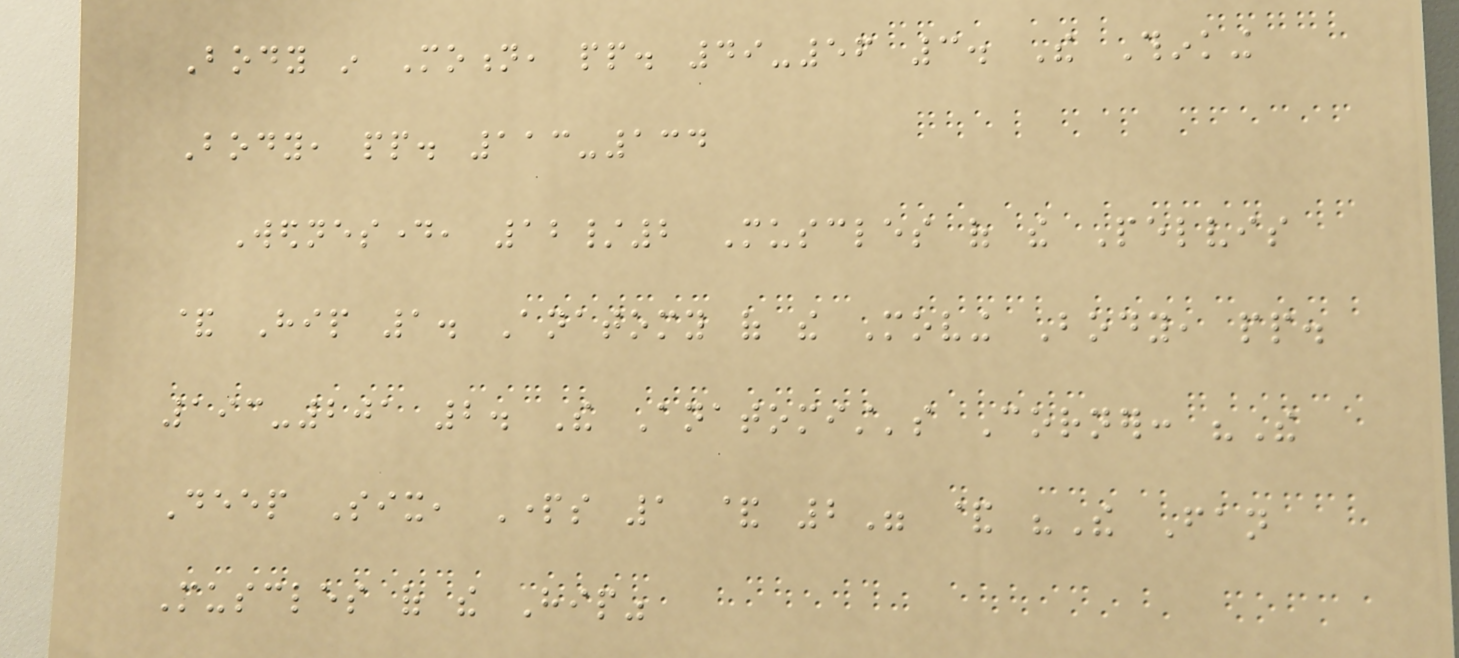Body in Motion, pp. 49-56 3. The Thinking
Body, pp. 113-134
Wednesday, 12/2 Muscles of the Pelvis
& Hip 1. Anatomy of the Moving Body, pp.
193-201 2. The Anatomist's Corner: "The
Deep Six, Parts 1 & 2" & "The Fan
Muscles of the Hip"
